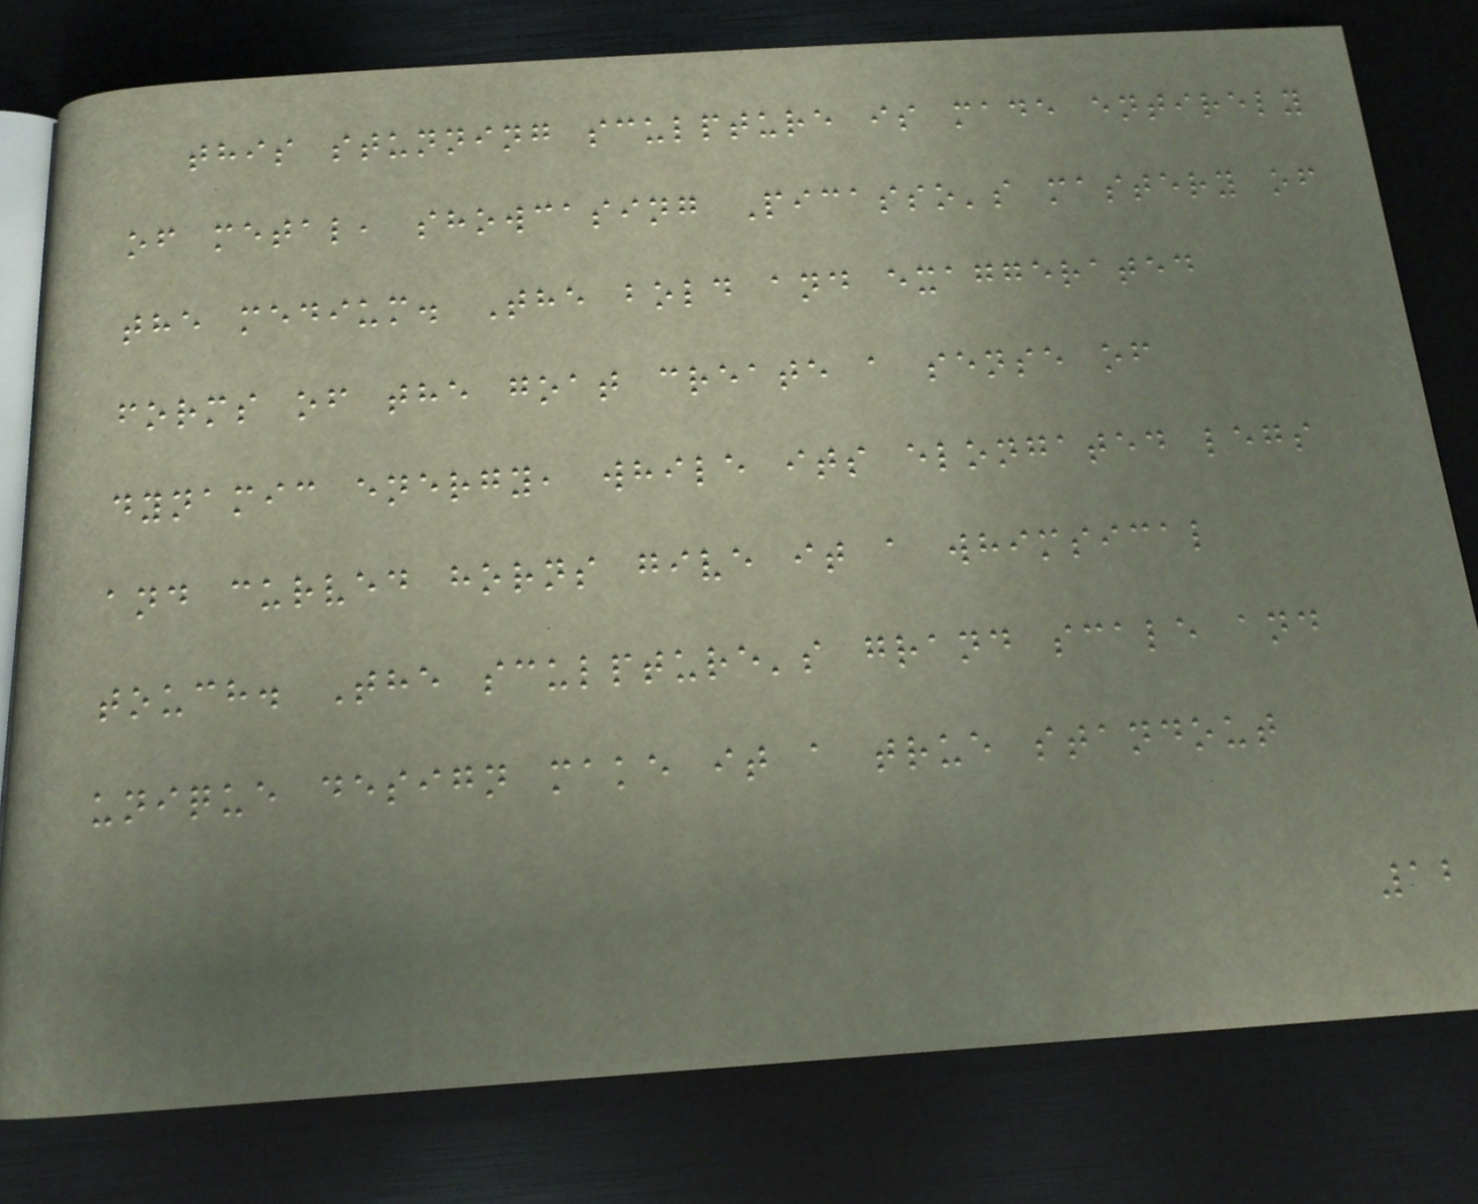this stunning sculpture is made entirely
of metal, showcasing Picasso's mastery of
the medium. The bold and exaggerated
forms of the goat create a sense of
dynamic energy, while its elongated legs
and curved horns give it a whimsical
touch. The sculpture's grand scale and
unique design make it a true standout
12
